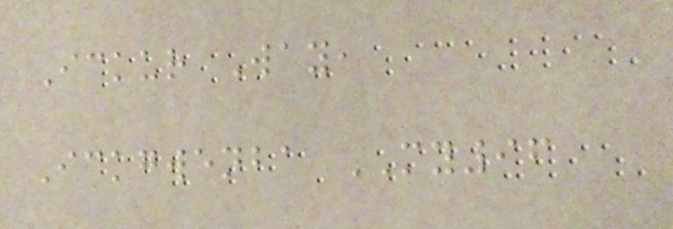Ickur Way,
Ickgwenba MY96
